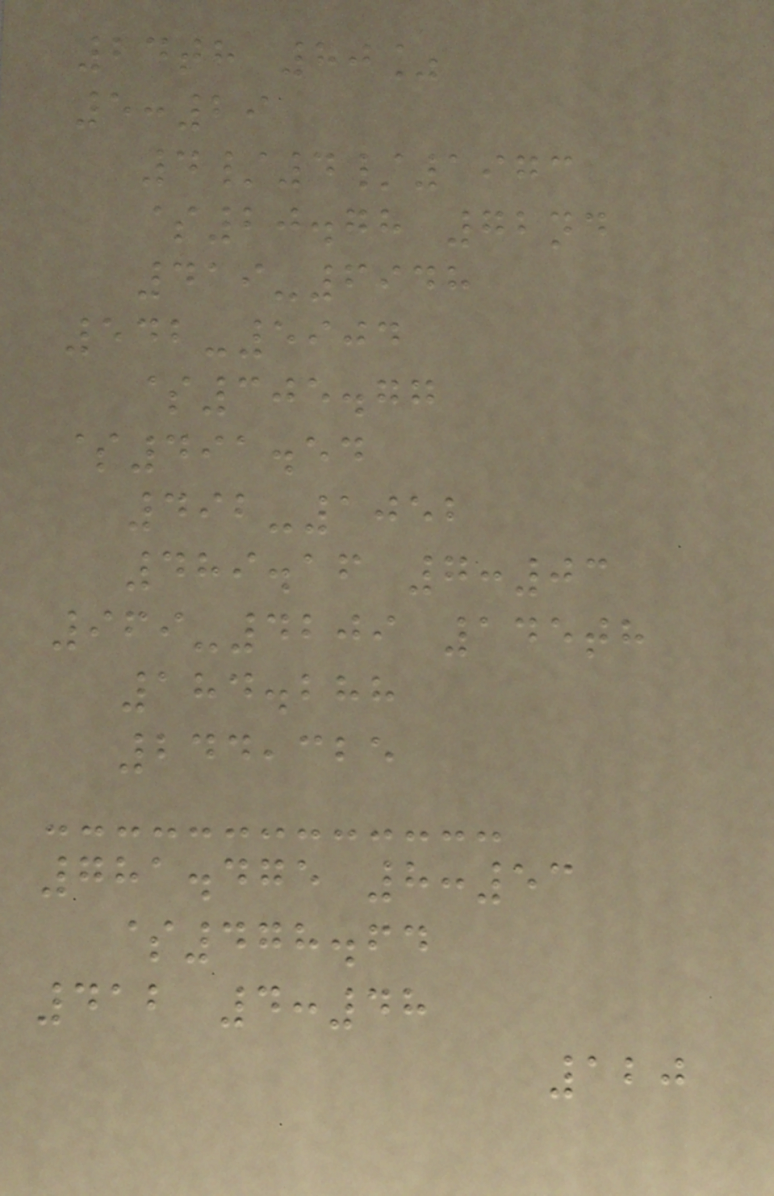24th 80%
5:29
4/4/1973
$20.78 72nd
419-6948
542-5904
$305.77
$491.54
492-1052
489.16 7:03
969-4209 145th
184.288
244,325
781.475 8:53
$478.64
412 4:48
120
